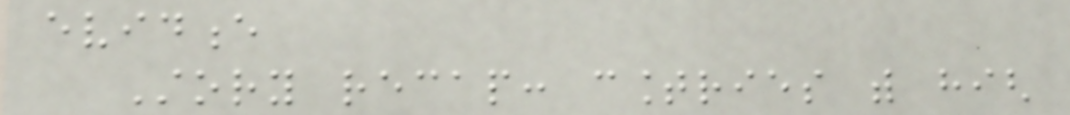evidence
Story recap: countries with high
